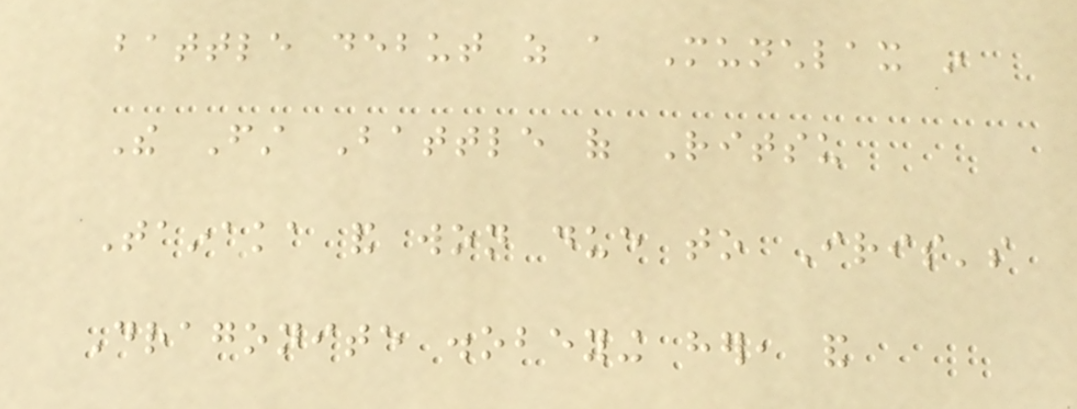battle debut as a Munchlax in
The First Battle of Ritsu
Tainaka and won due to Iris's
Dragonite disobeying her, and
